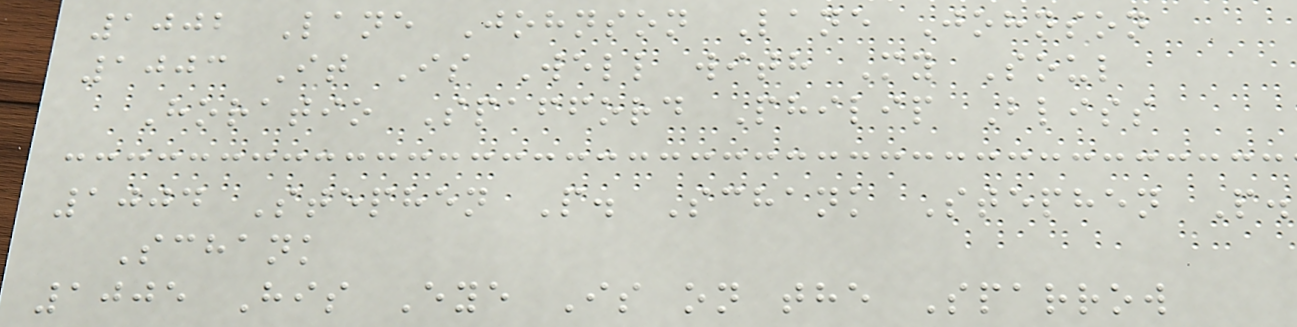1002 Lane Johnson Lane Johnson
1003 It Is Well with My Soul
Horatio Spafford Philip Bliss
1004 Stephen P. Schank Stephen P.
Schank
1005 His Eye Is on the Sparrow
